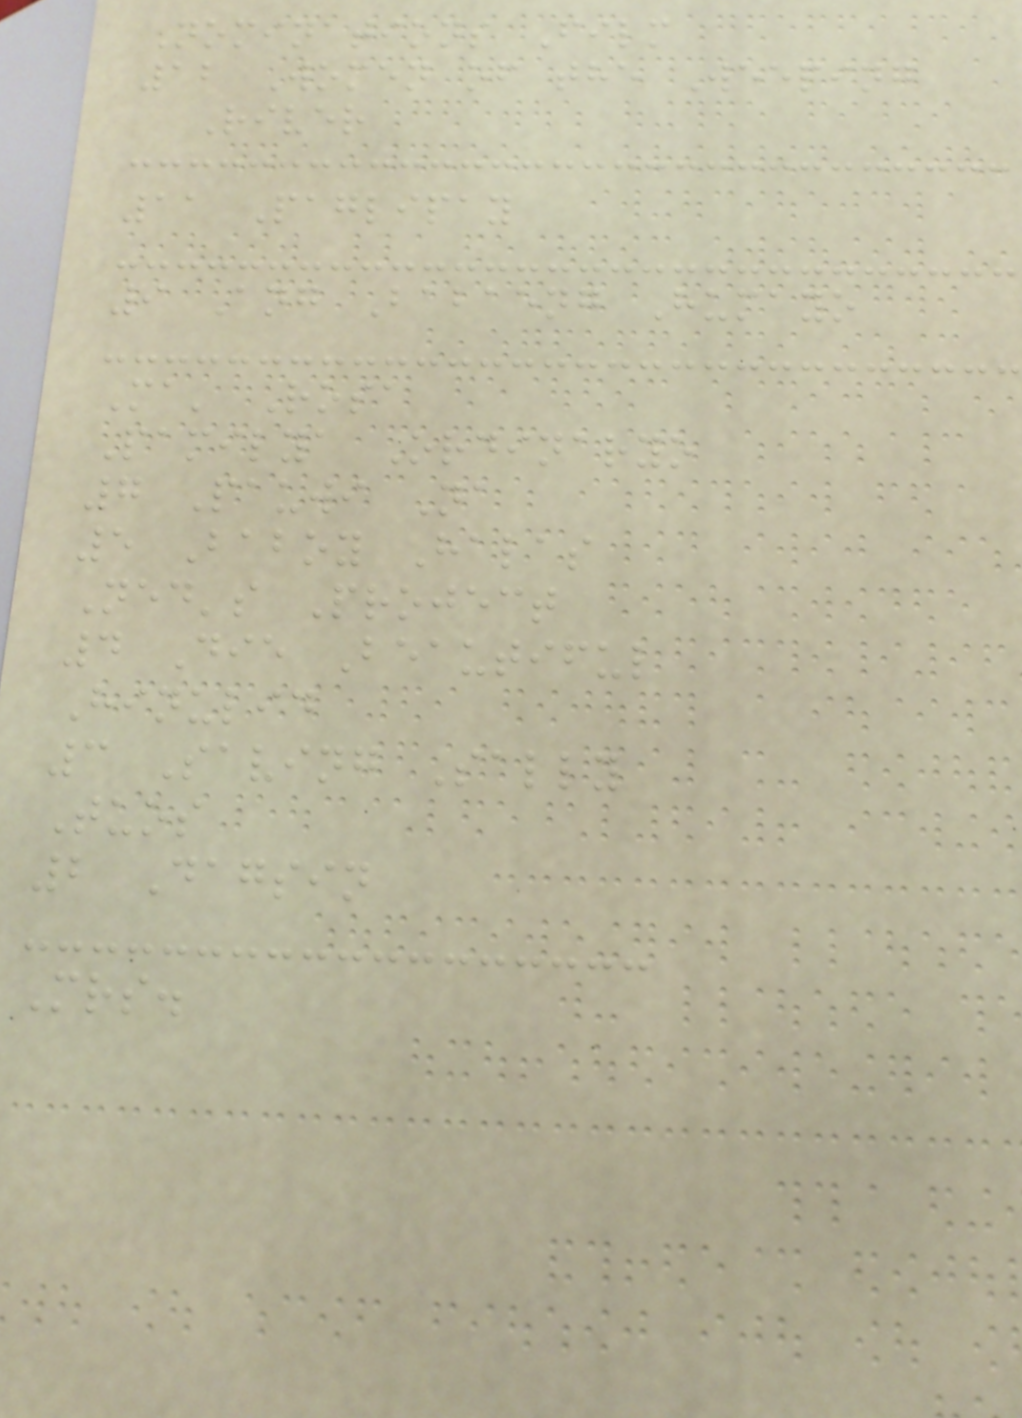Nominations Film
12 Women of the Weeping
River
11 Paglipay
9 Ang Babaeng Humayo
Ma' Rosa
Pamilya Ordinaryo
7 Pauwi Na
5 Baboy Halas
Ned's Project
4 Die Beautiful
Hinulid
3 Saving Sally
Tuos
2 Dagsin
Mrs.
